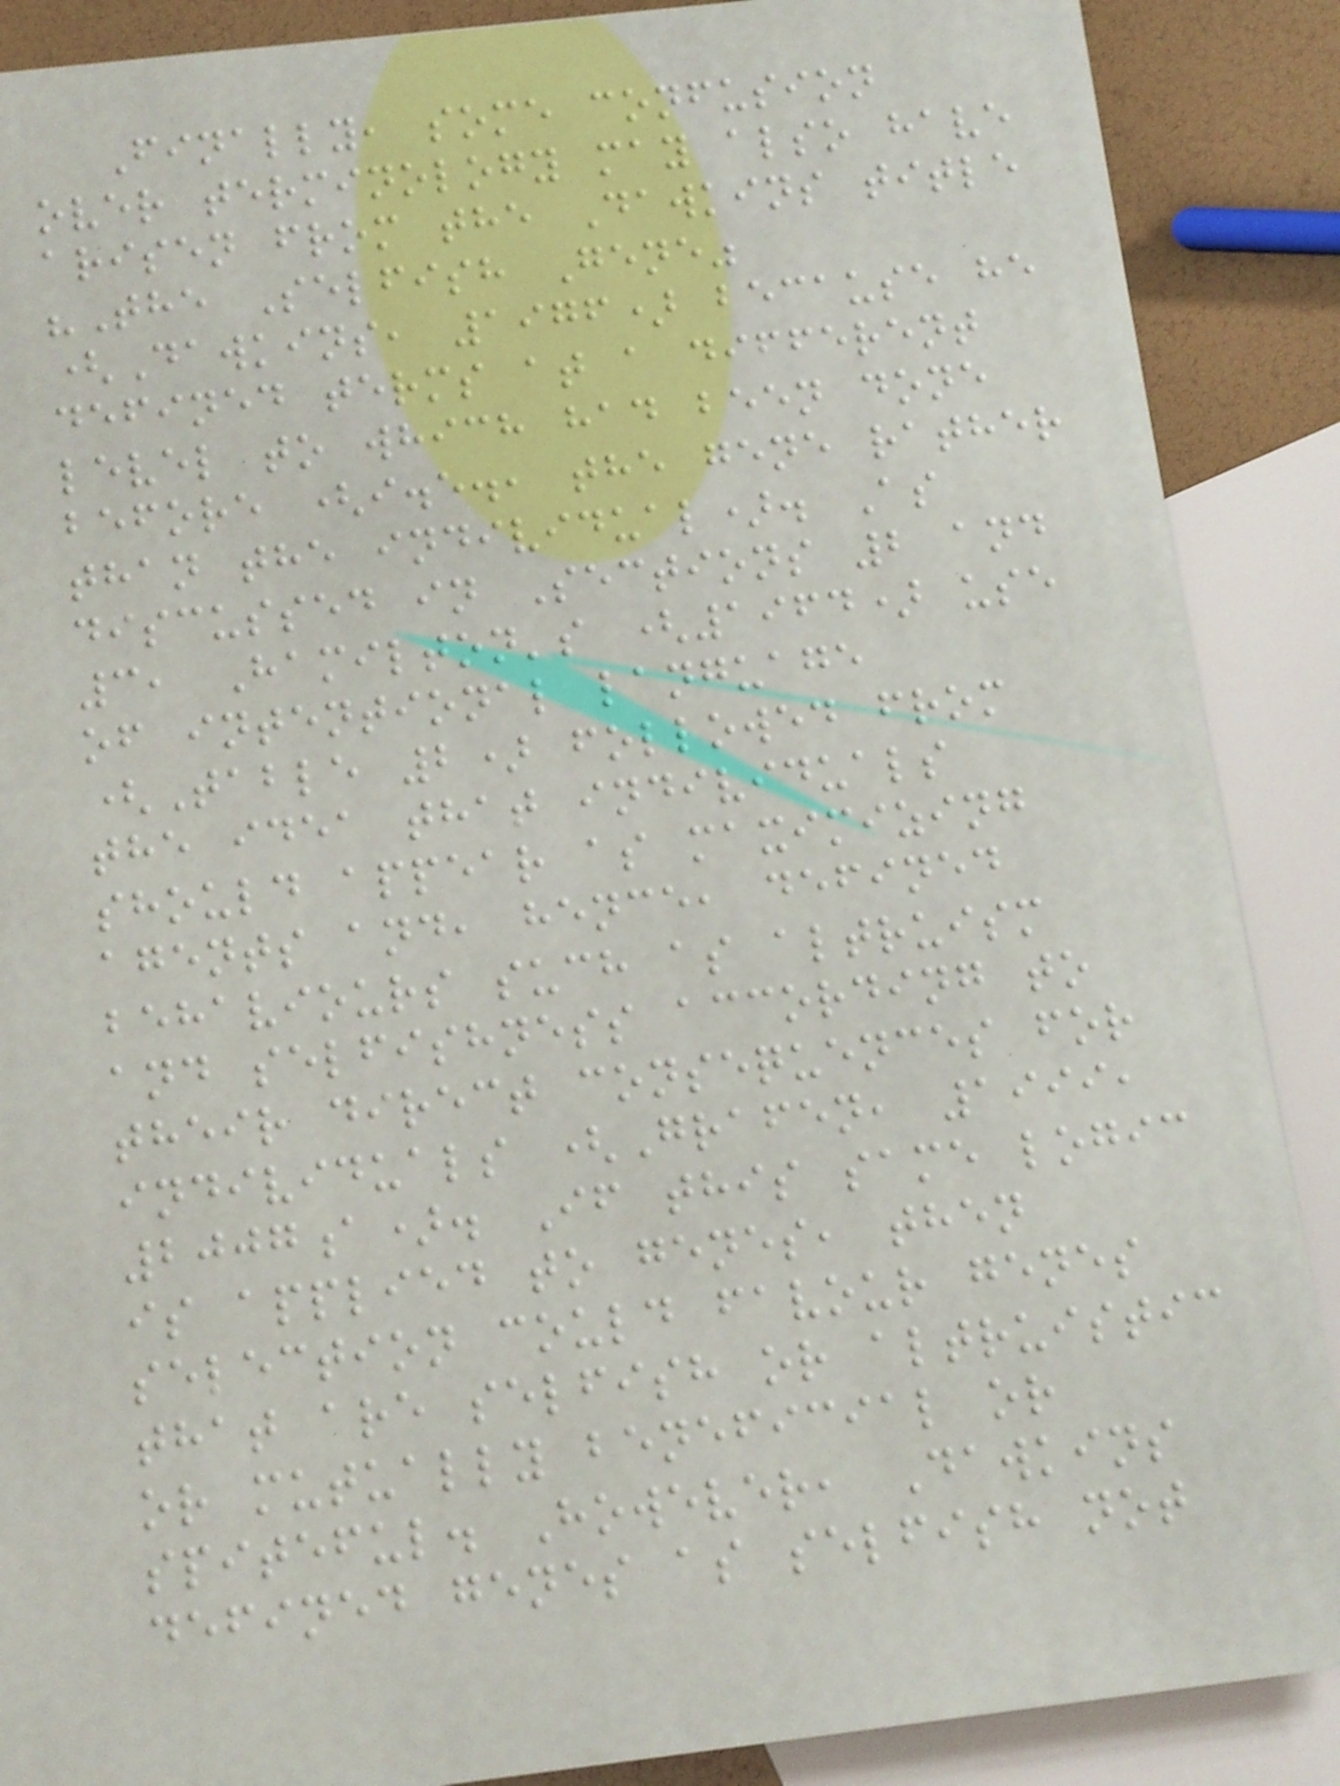Finally, some confusion
over terminology may also have
arisen from the Dawkins title
"The Selfish Gene"
(Dawkins, 1976) because he
defined terms at a different
level to which had been done
before (i.e., the gene rather
than the individual). As
discussed in Sections 2 and
3, Hamilton's (1964) use
of intentional language
(Table 2) followed from
the idea that individuals
should appear as maximizing
agents and, hence, defined
behaviours such as altruism
and selfishness according to
their direct consequences for
individuals (Grafen, 1999,
2007a). If this same logic
is applied to genes, then
selection could favour genes
that are selfish or altruistic
or mutually beneficial or
spiteful. However, Dawkins
defined genes as selfish not
